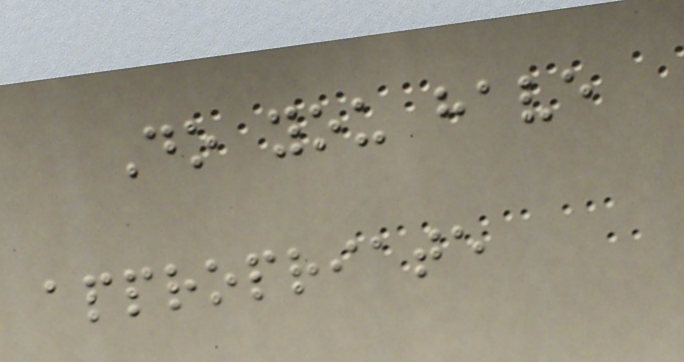Do you have
appropriate
